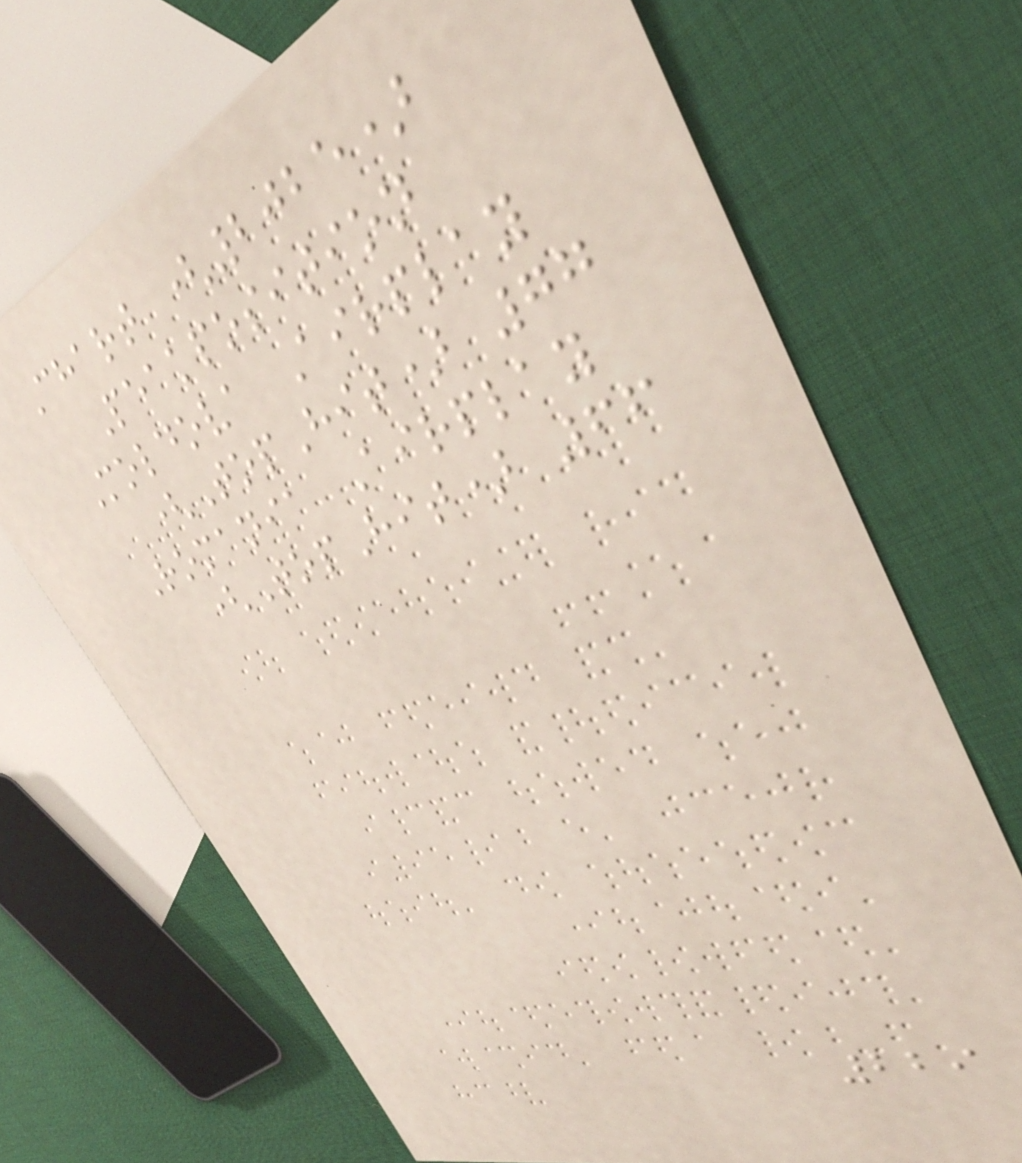Chart (2025)
Peakposition
Moldova Airplay
(TopHit) 77
Romania Airplay
(TopHit) 66
229
